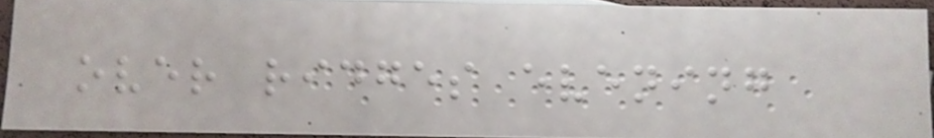over ridges evening
